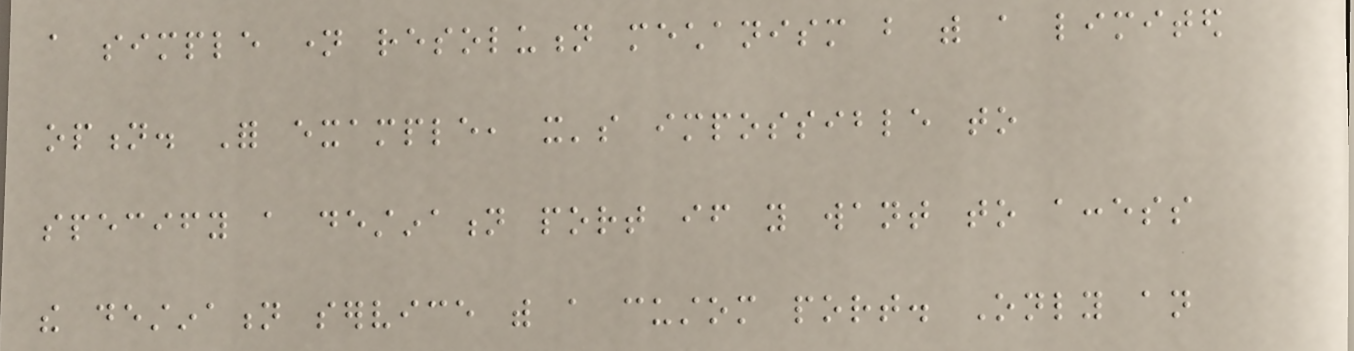a simple name resolution mechanism but with a limited
option. For example, it's impossible to
specify a destination port if you want to access
the destination service with a custom port. Only an
